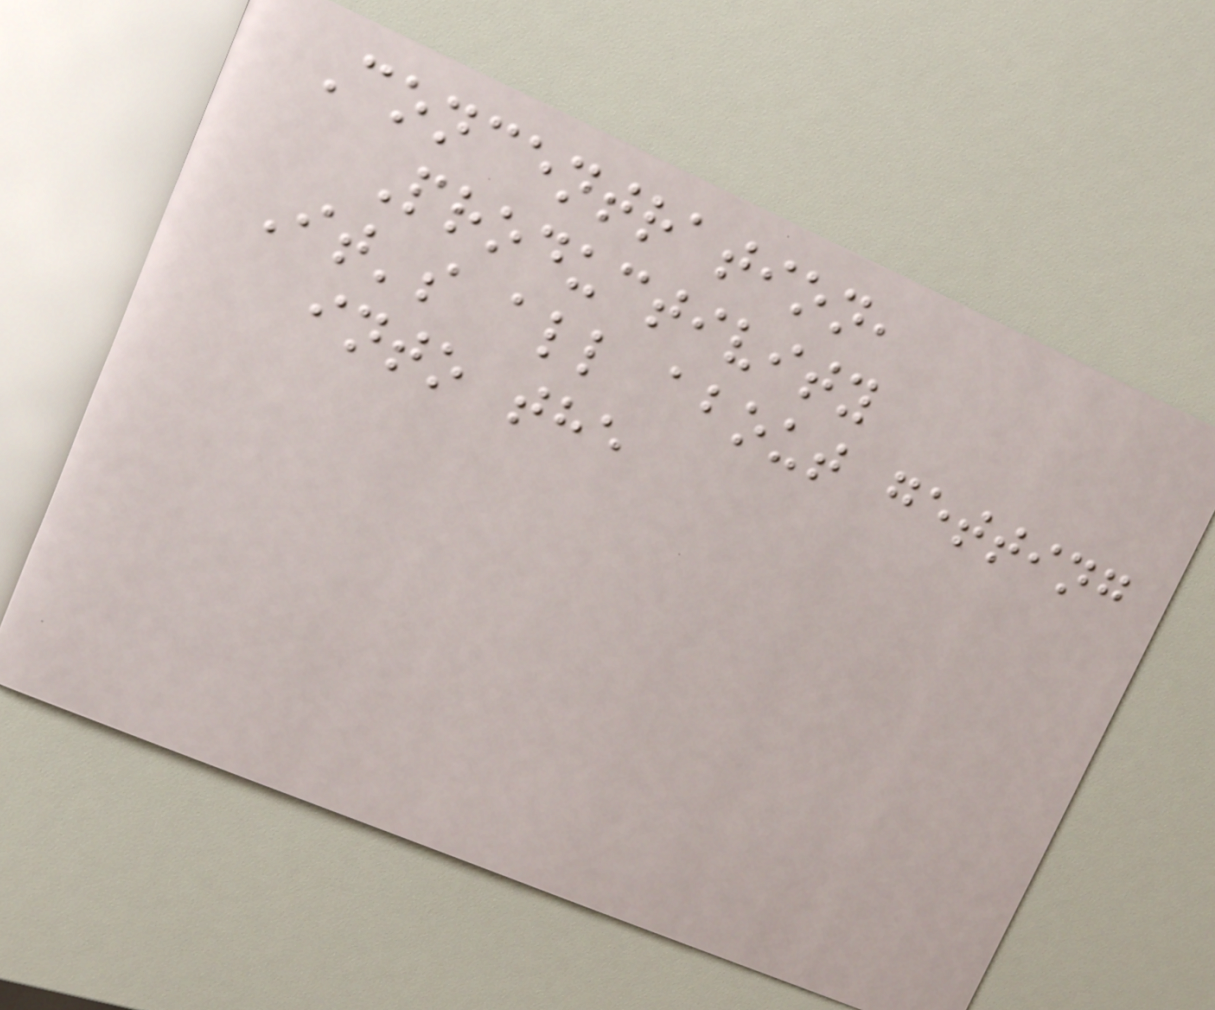Concentration,
Productivity
It's all about getting
into the
